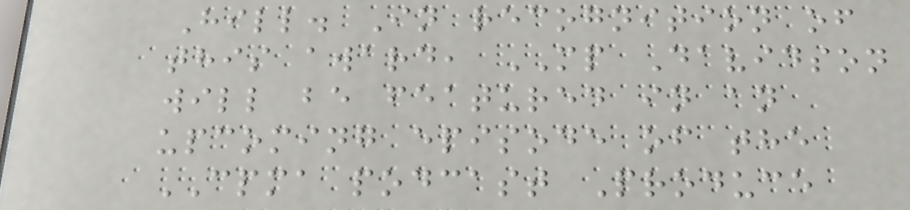Hill. In recognition of
this award, MP Davidson
will be featured in an
upcoming episode of the
CPMA podcast Produce
